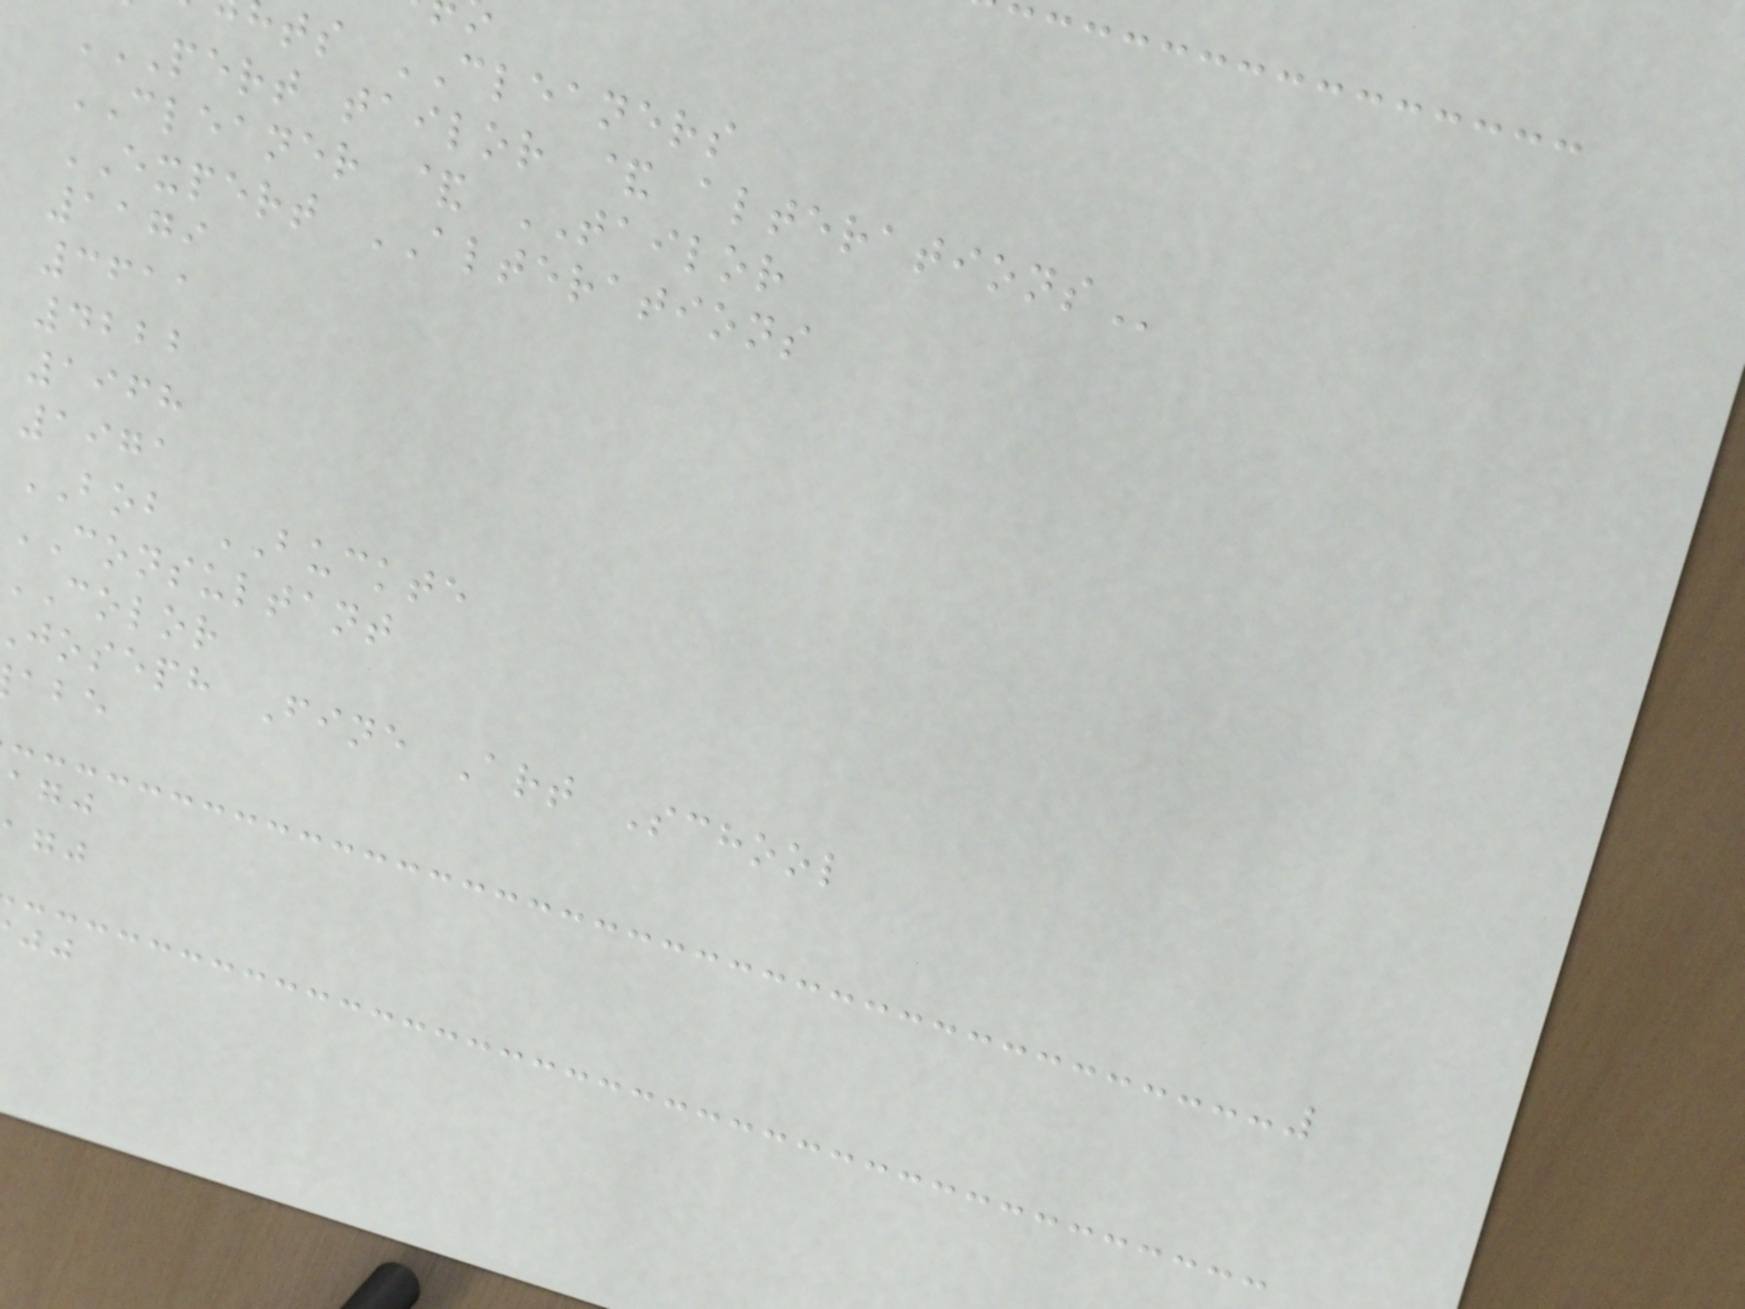ts CLEANERS
PERT TAILOR & ALTERATIONS
CLEANER & TAILOR
EXPERT ALTERATIONS
1179
3611
4222
1968
1971
BOB BUCKTE
CONSULTANT
color
joseph Fine Art School
